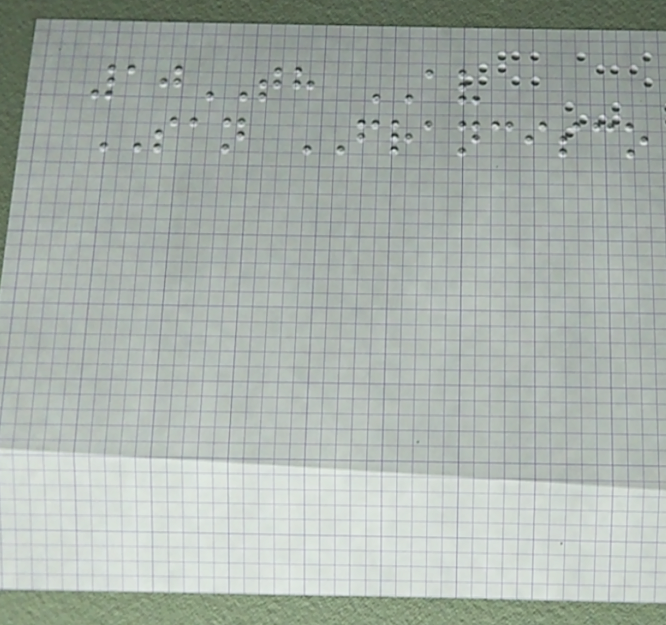10TH AV
SAN FRANCISCO
